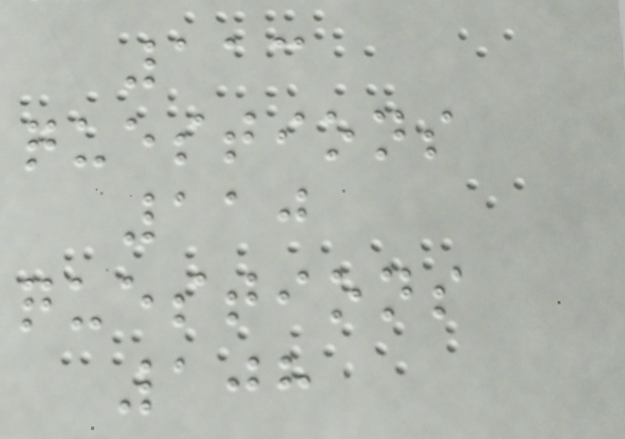113
questions
110
questions
108
